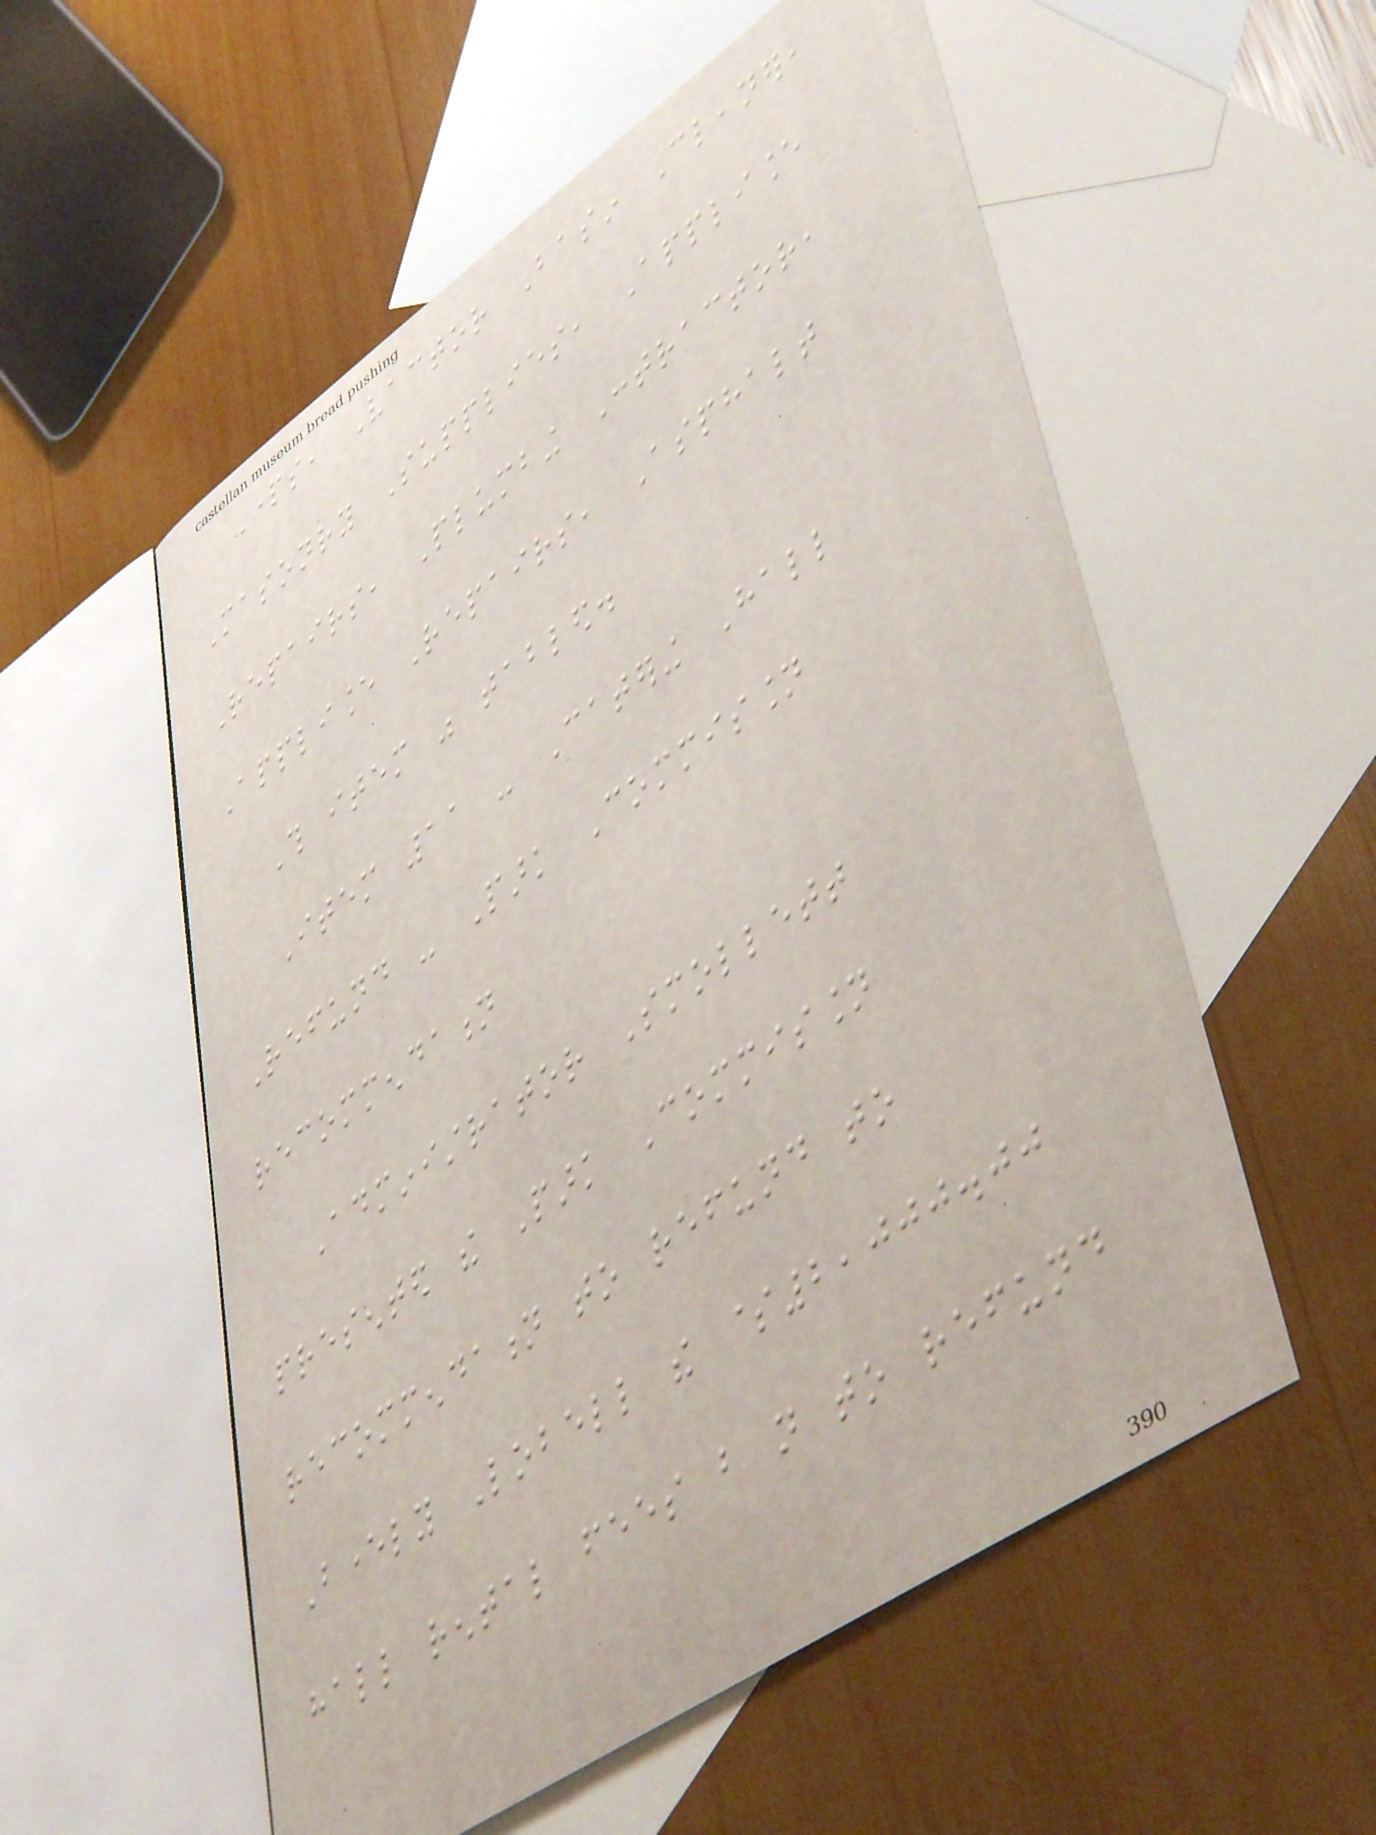Parts, Vactor Basin Cleaner,
Masonry Supplies, Appliance
Repairs, Plumbing Contractor,
Appliance Repairs, Asphalt
This item was tabled.
Item 11 - Catering Hall
Refund - Park Commission
recommendation
Administrator Smollett
presented the Park Commission
recommendation to refund to
Beverly Lobell the $2,000.00
hall rental fees but not to refund
